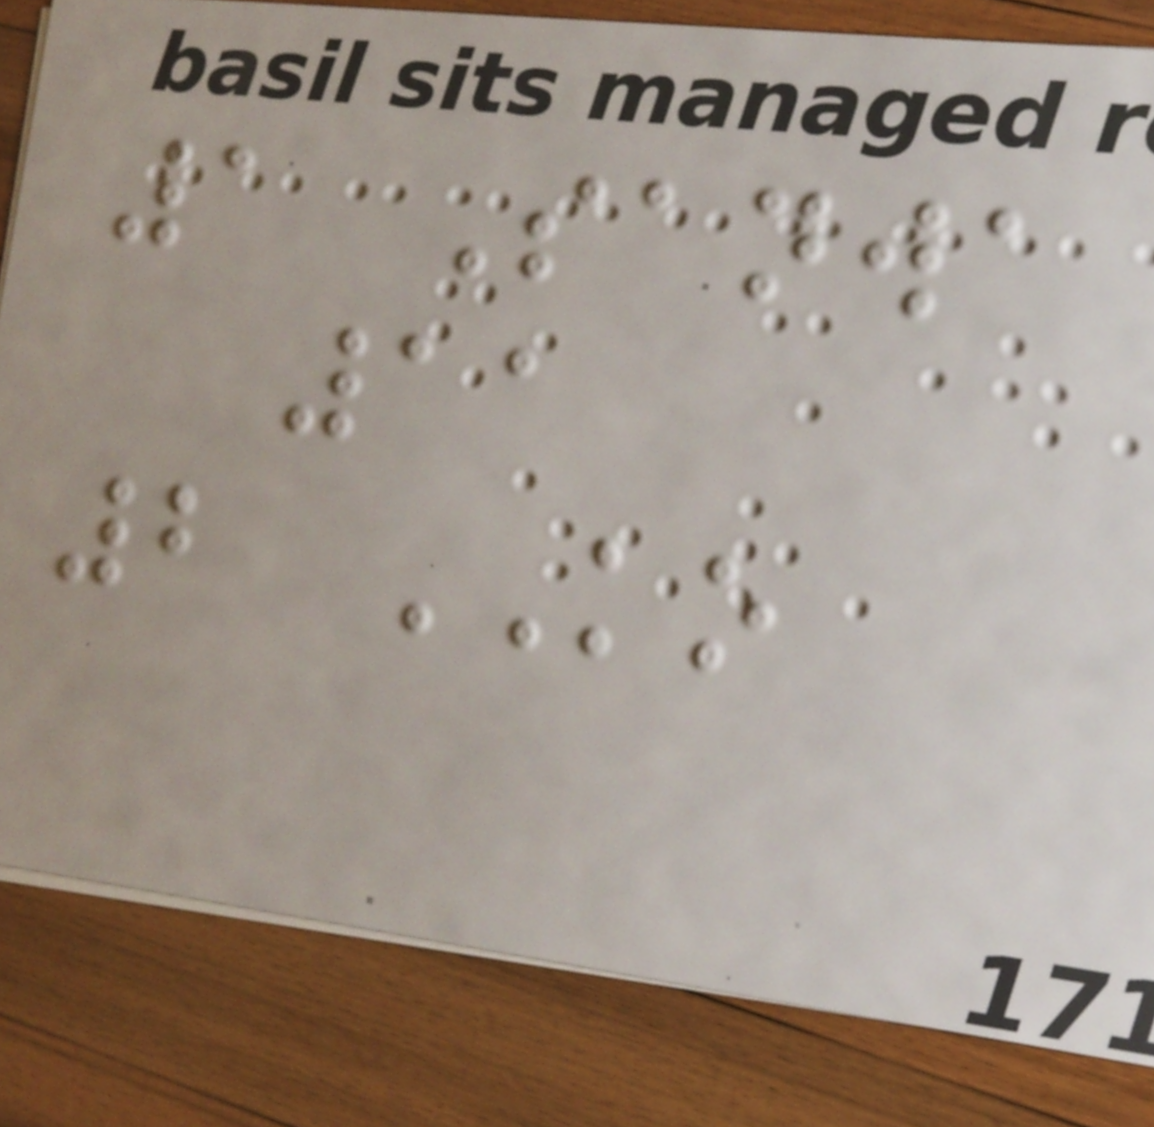1 Sanwa
11
2 KO
